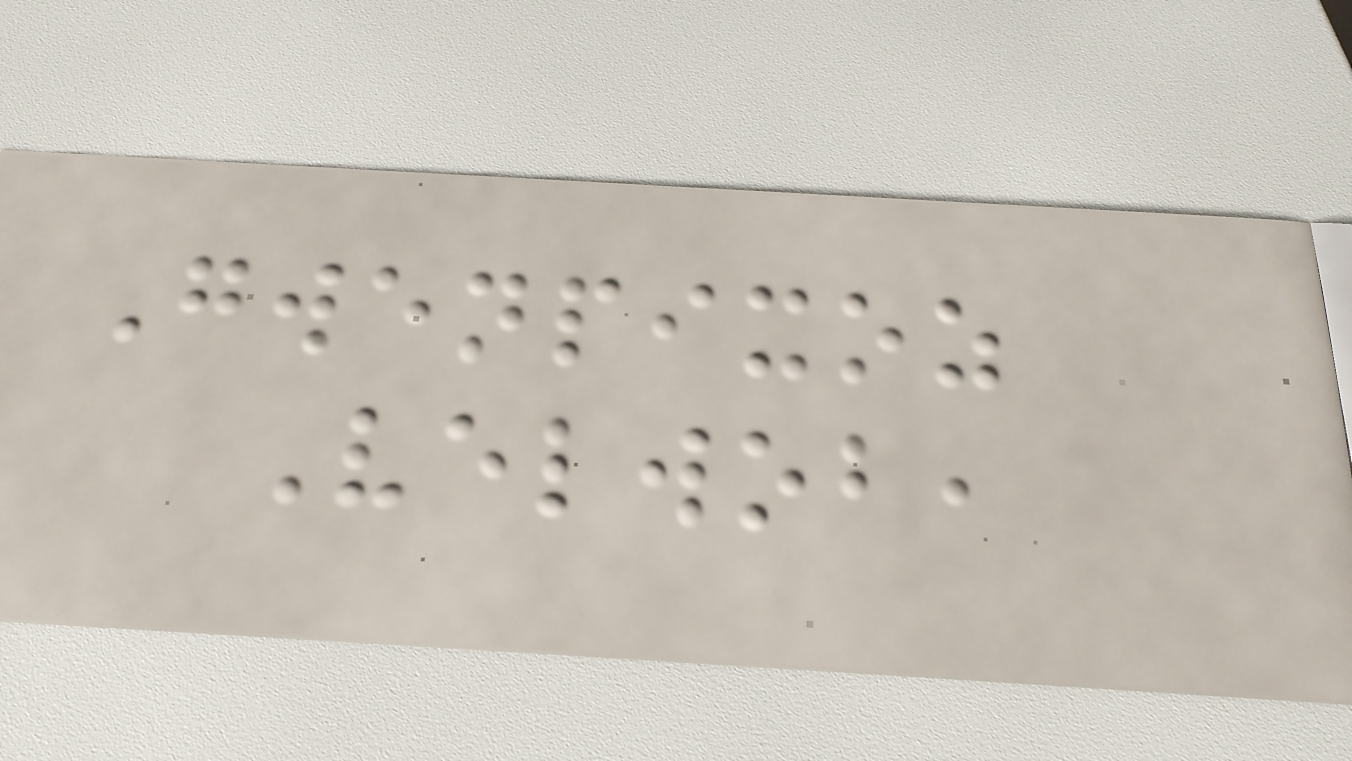Gwenpixoz
Velwob,
